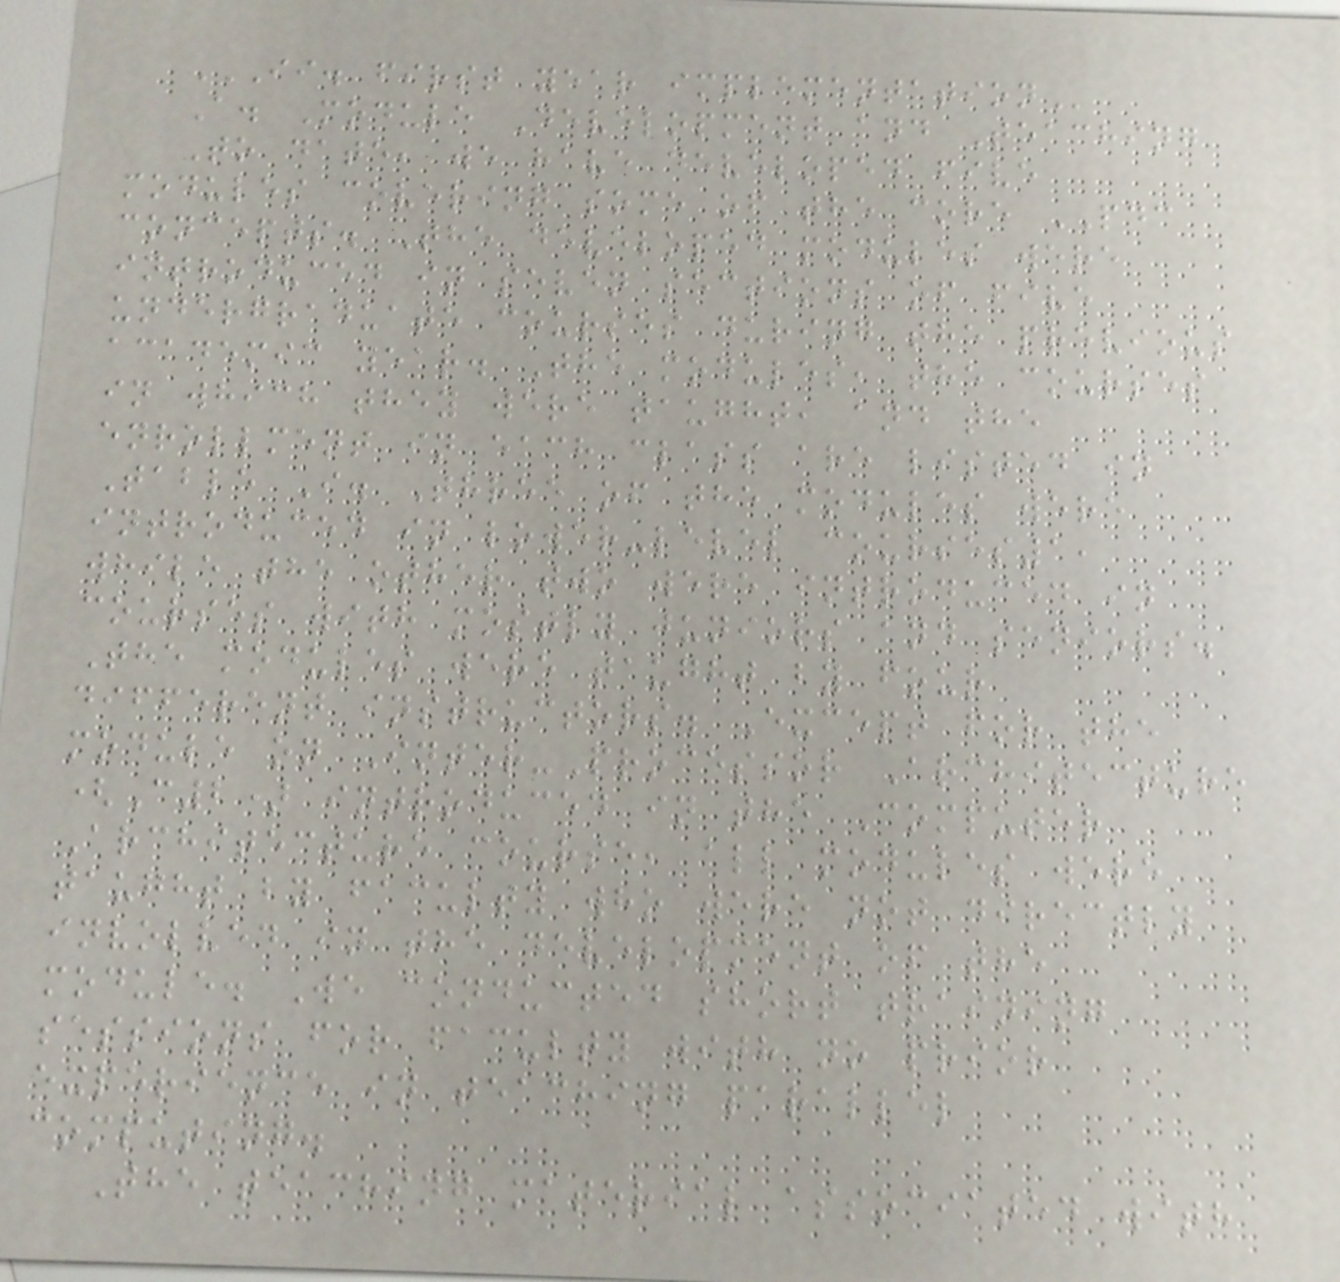II. FIRST YEAR IMPLEMENTATION
A. Module Development and Teaching
To date, we have developed five
modules covering some of the core PDC
concepts. The developed modules were
introduced in seven sections of five
undergraduate courses during the previous
academic year. The modules, the courses
in which they were taught, and the
enrollment in each class are listed in
Table I. Three of the modules were
introduced in lower-level courses1,
while the other two were introduced in
courses with mostly juniors and seniors.
The modules were taught by four
different instructors. Except for the
module on Inter-Processor Architecture
(C2) introduced in the Computer
Architecture course, all modules were
taught by faculty who were not directly
involved in the development of the
module. We conducted short training
sessions for faculty with no prior
experience in teaching parallel
computing.
The teaching material associated with
